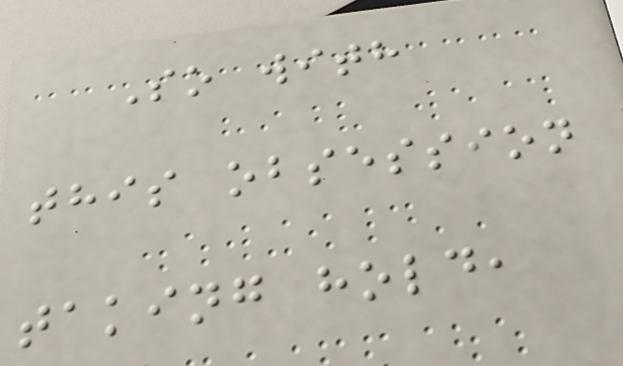So with
this obsession
taking hold,
